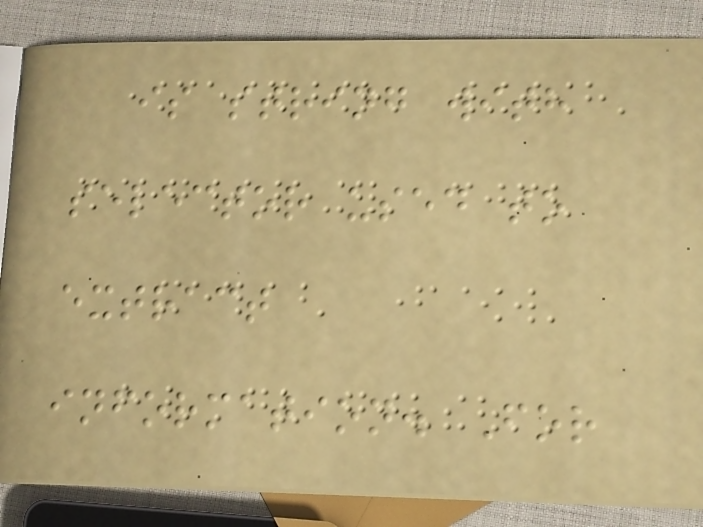is string with
selector used to
extract
information. For
